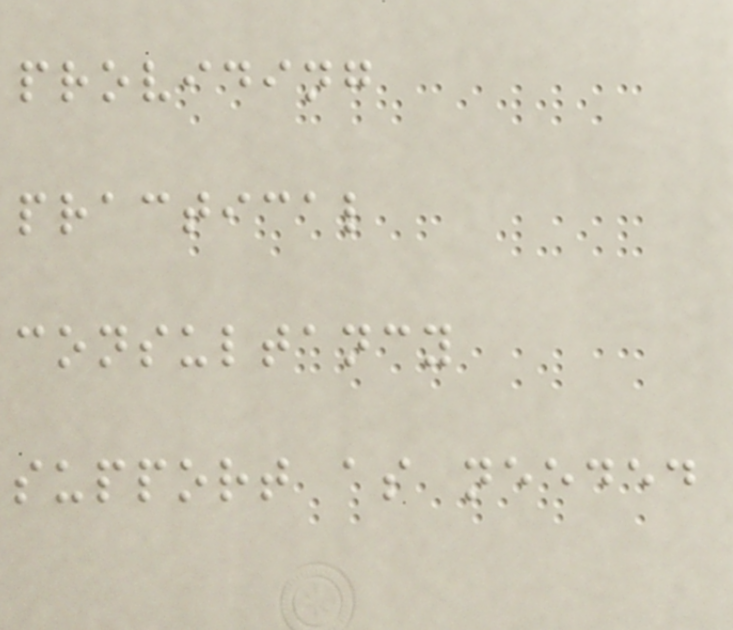providing
practical
consultancy
support as needed
